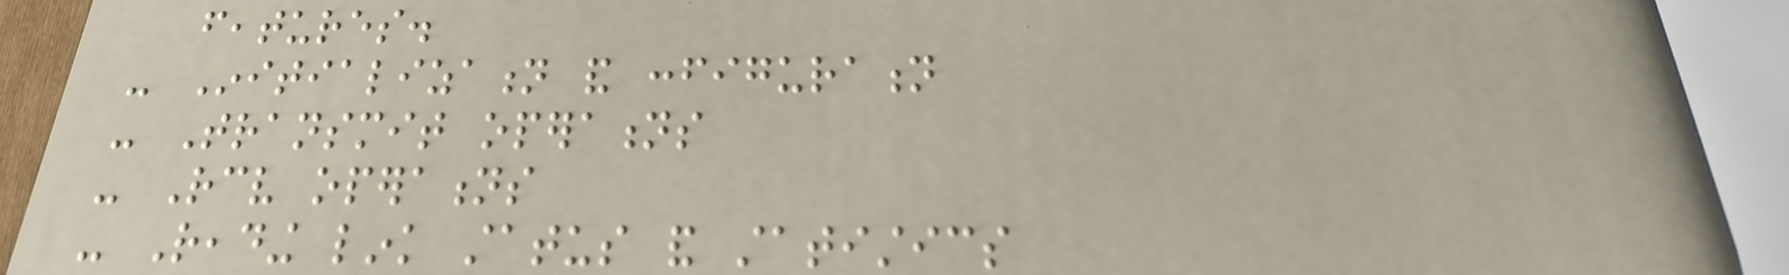features.
- Initialization and configuration
- Transmit operations
- Receive operations
- Reading link status and statistics
